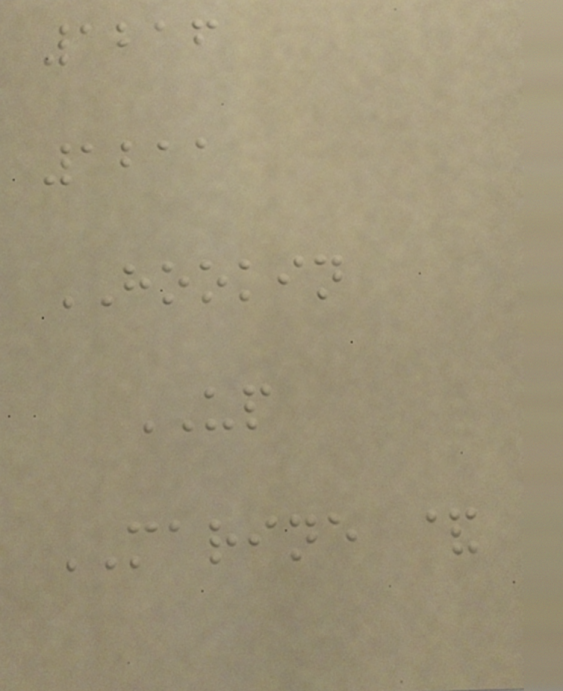1216
1211
HOOKIN
UP
MARINE &
